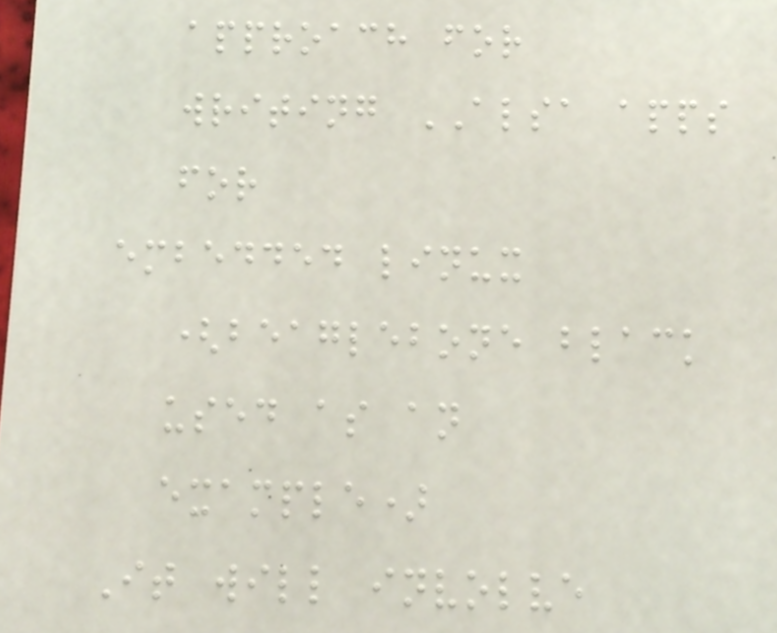approach for
writing ALSA apps
for
embedded linux
(beaglebone black
used as an
example)
It will involve
